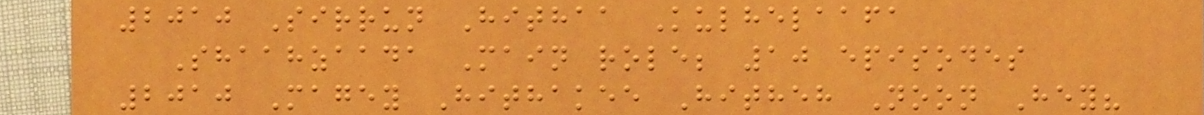2010 Sirrun Hithaa Kulhelaafa
Shaahzaada Main role; 10 episodes
2010 Magey Hithakee Hitheh Noon Hey?
